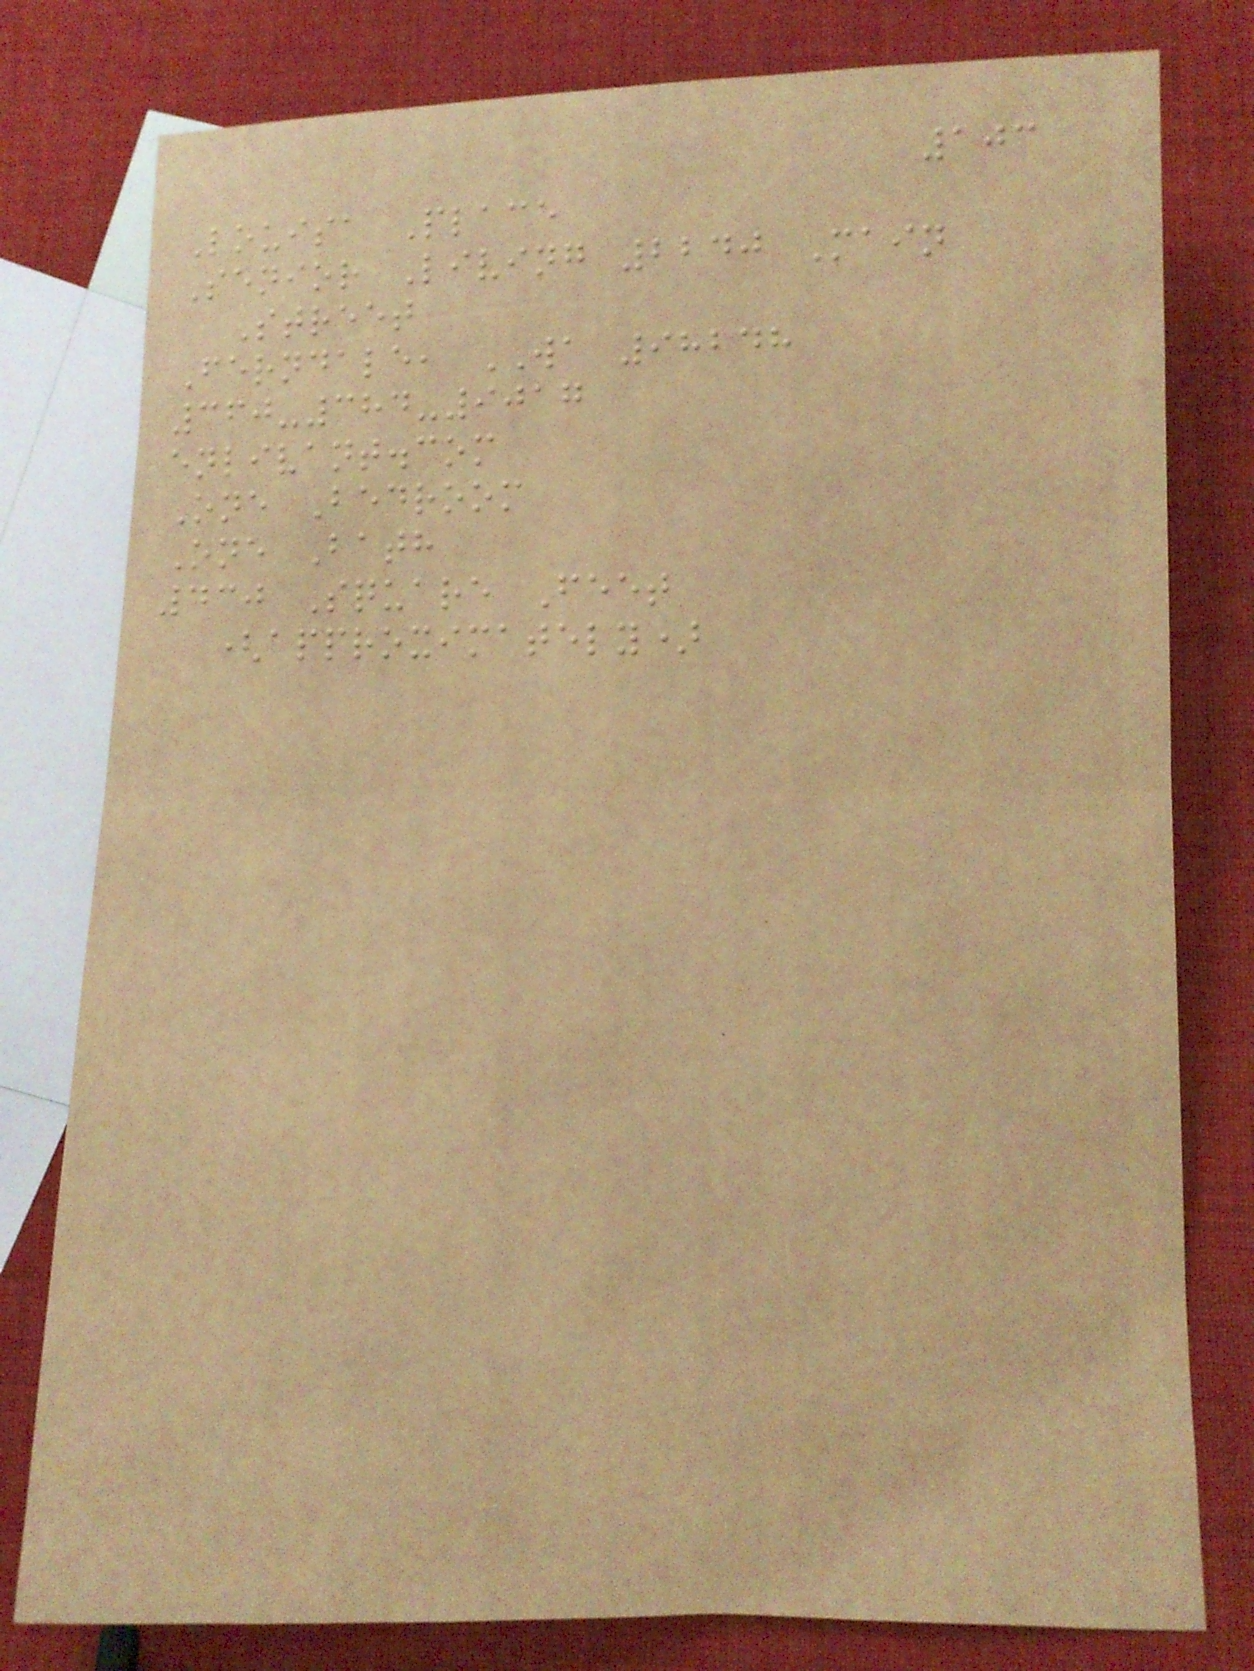103
Louisa Place
Senior Living 2240 Main
Street
Ferndale, WA 98248
360-384-9017
enlivant.com
One Bedroom
One Bath
430 Square Feet
(approximately)
